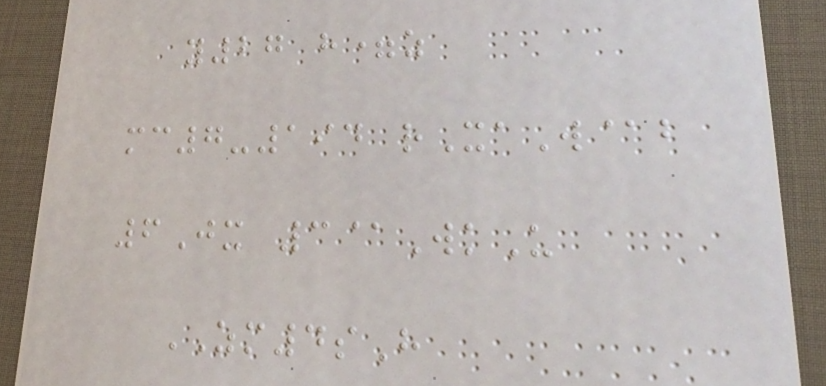y27 h=z
mc7-194 rXaW@b
6Jx 3@WkU
ZM4sH
